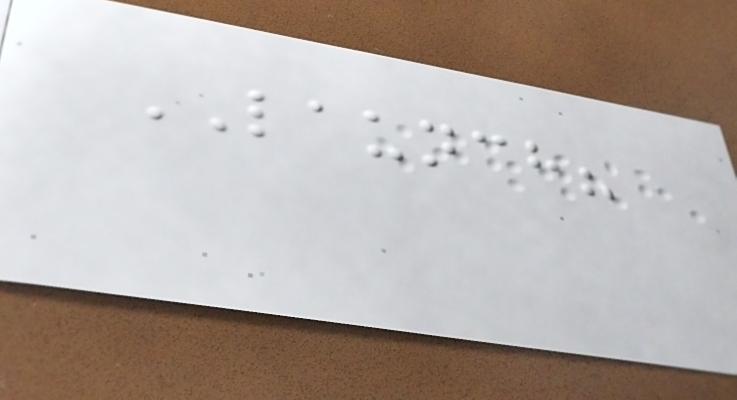LAUNCH?
